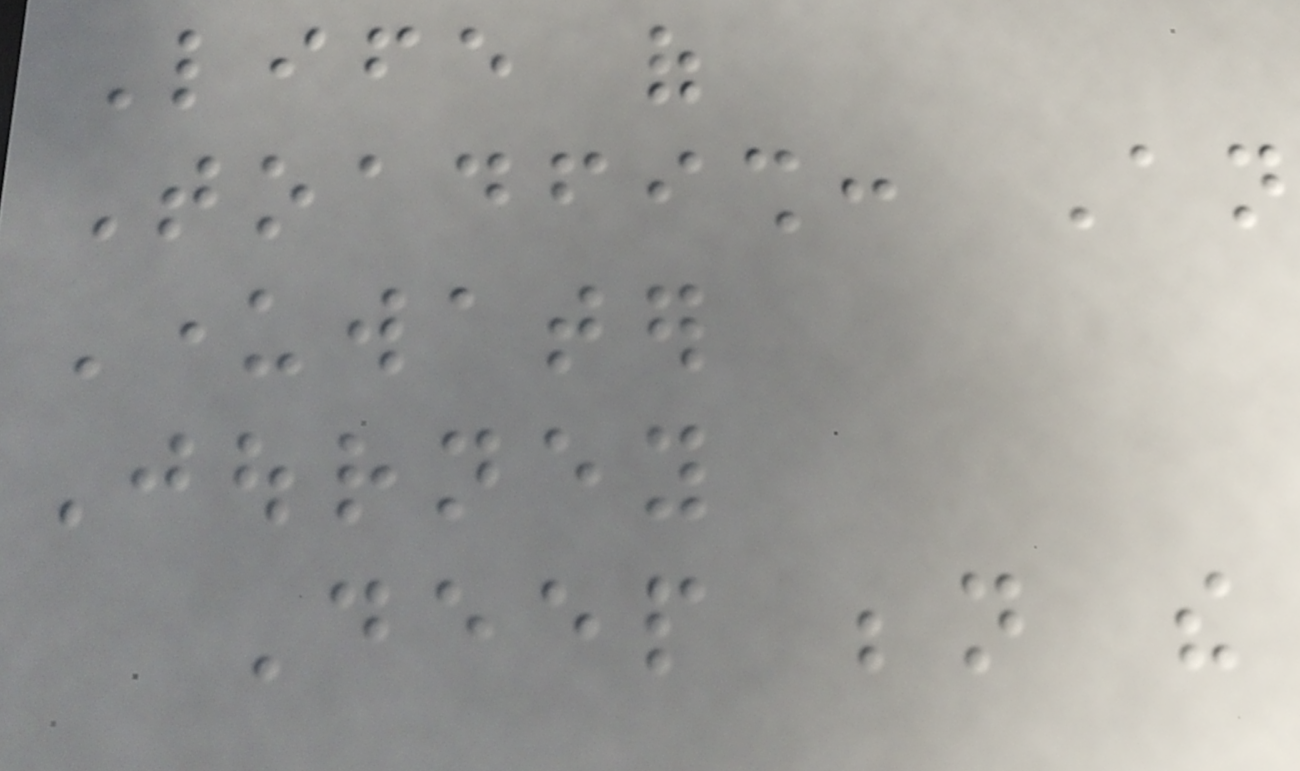Life of
Toadfish: An
Underwater
Journey
Deep beneath the
